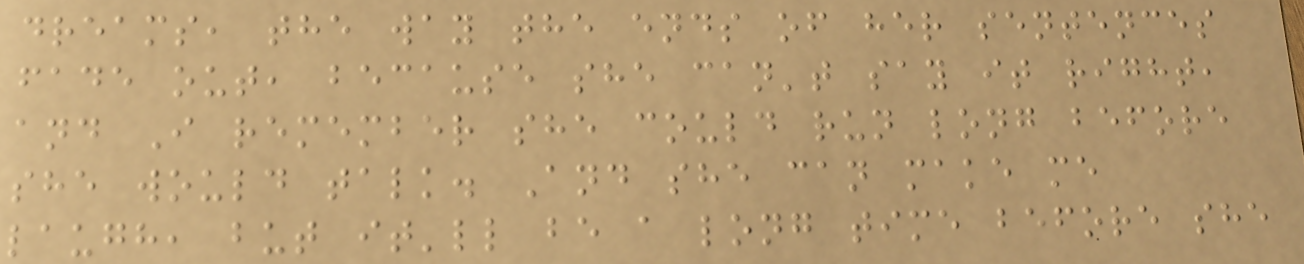dreams, the way the ends of her sentences
fade out, because she can't say it right,
and I remember she could run long before
she would talk. And she can make me
laugh, but it'll be a long time before she
